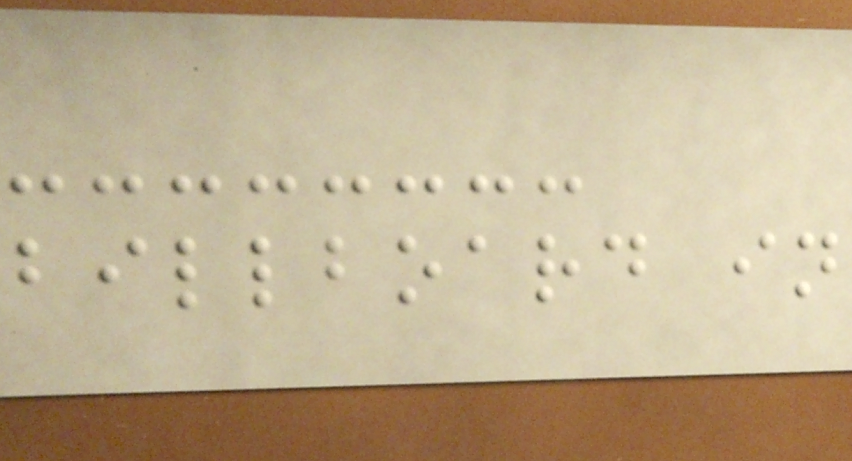billboard in
